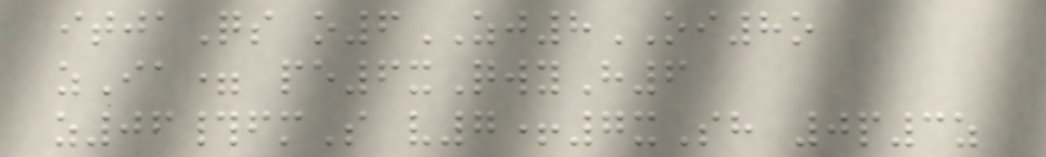itjaQs o6ZJ8OI8o
zIa= pe6xQwyH6
z06#fmS v7+7xSh 0p3z
